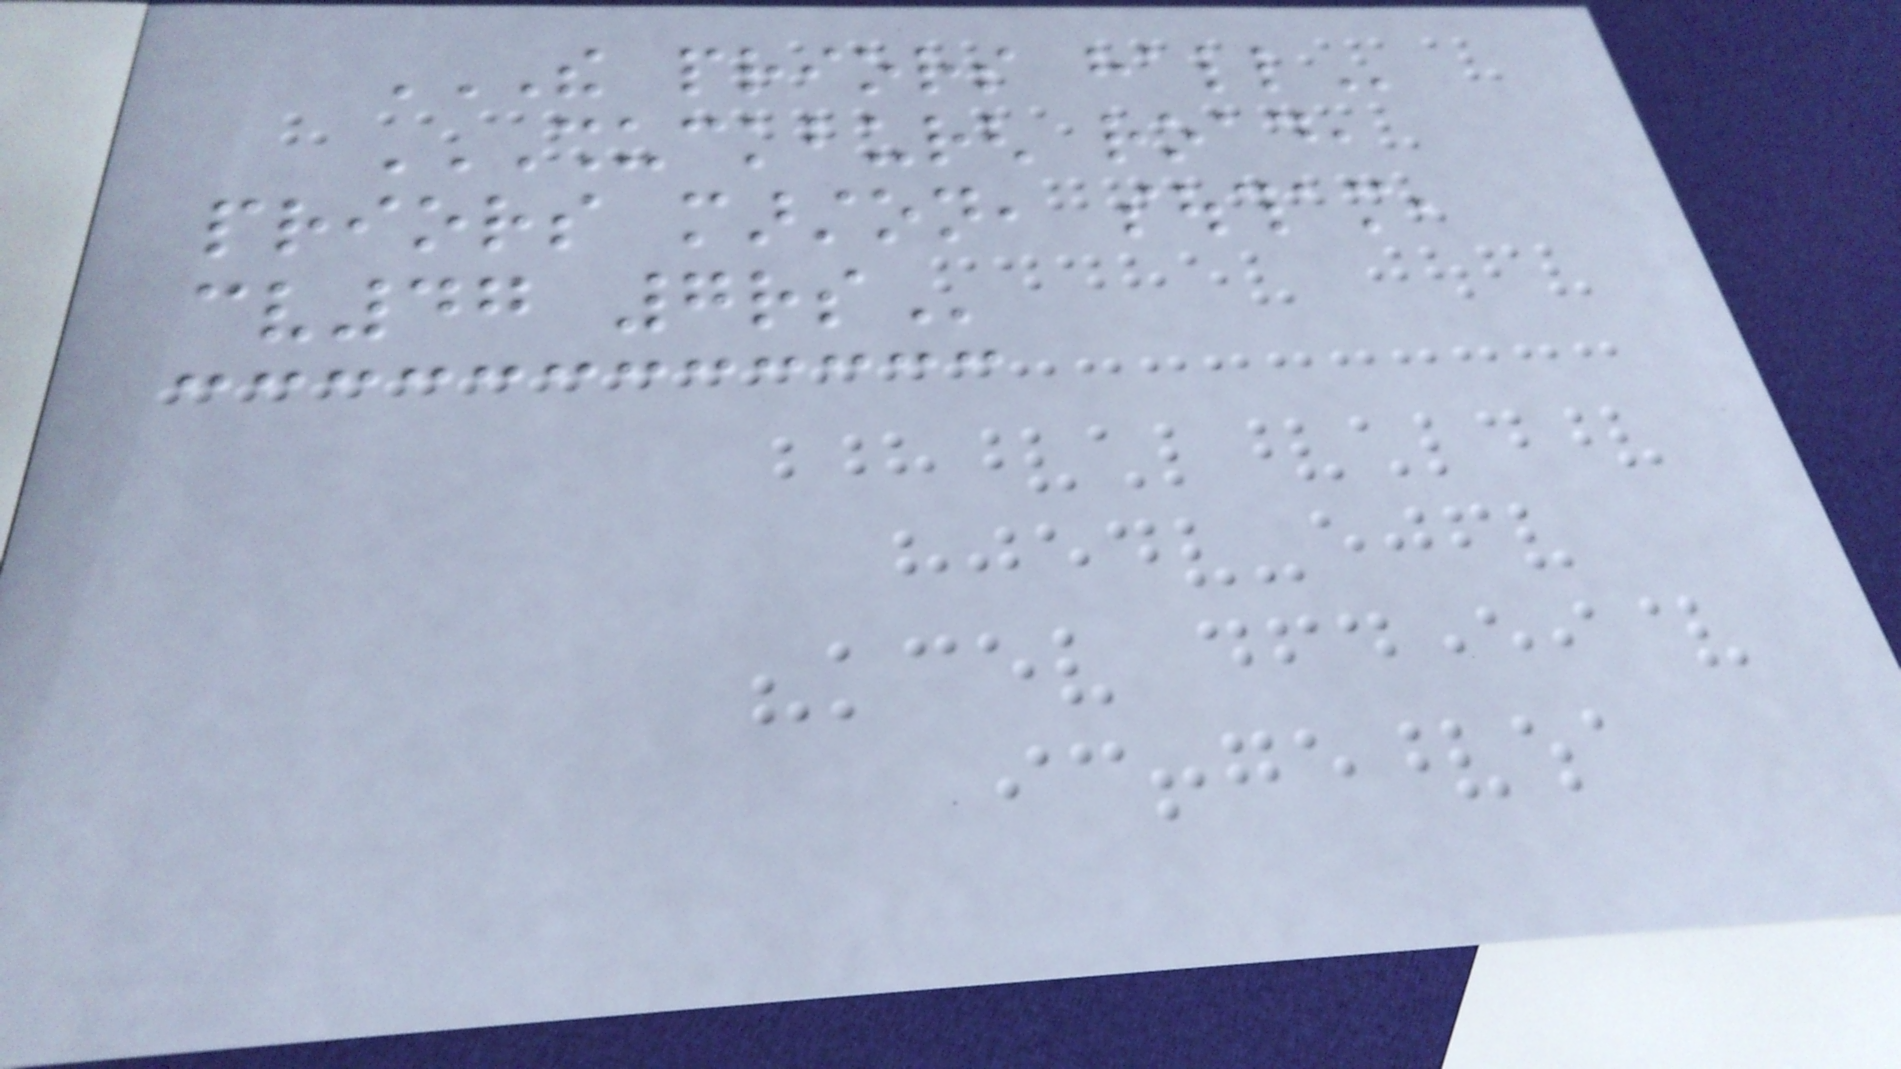THE PRIORS HALL
SHUCKBURGH ROAD,
PRIORS MARSTON, SOUTHAM,
CV47 7RS
